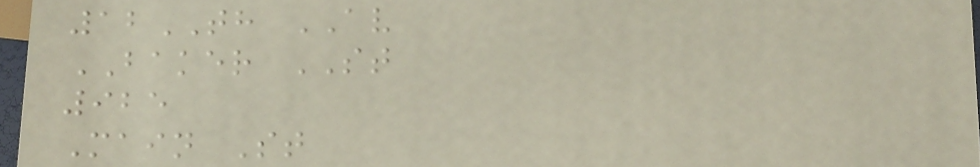12TH AV
BAKER ST
925
Main St
